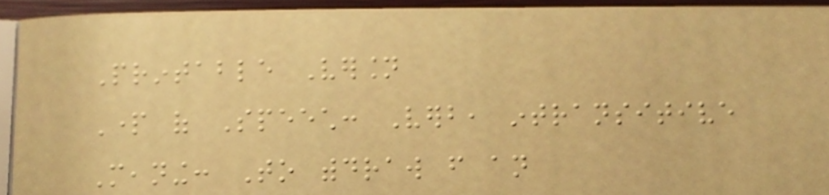Printable Version
Part of Speech: Verb, intransitive
Meaning: To withdraw from an
